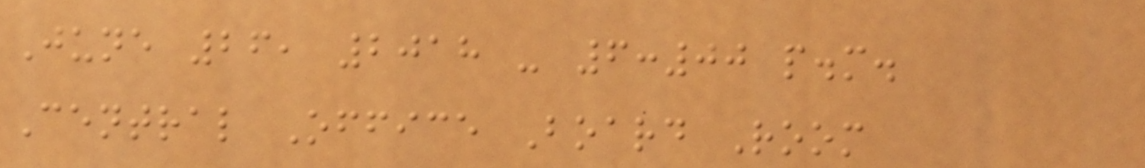June 26, 2018 - 6:00 p.m.
Central Office Board Room
